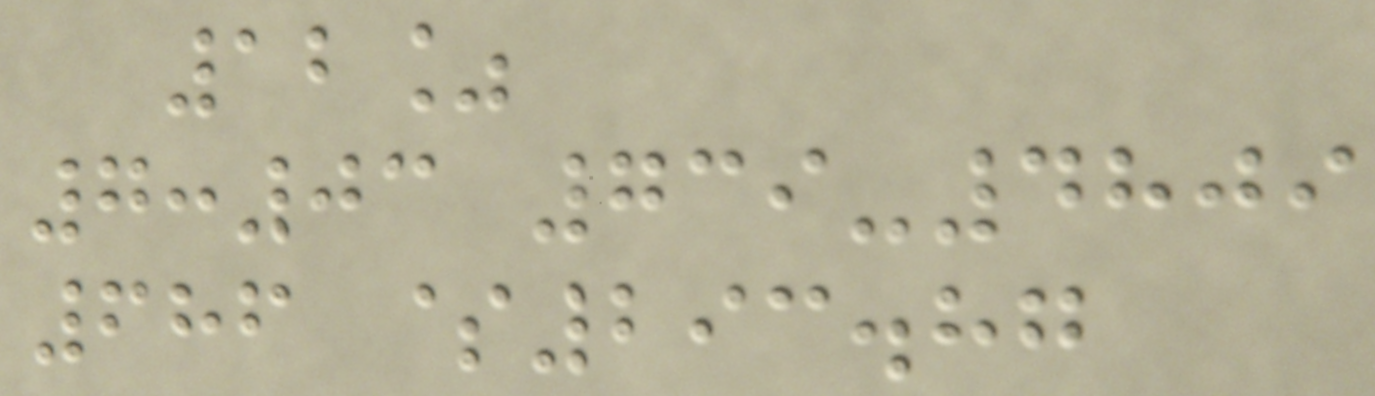12%
7:03 739-4809
686 $293.87
